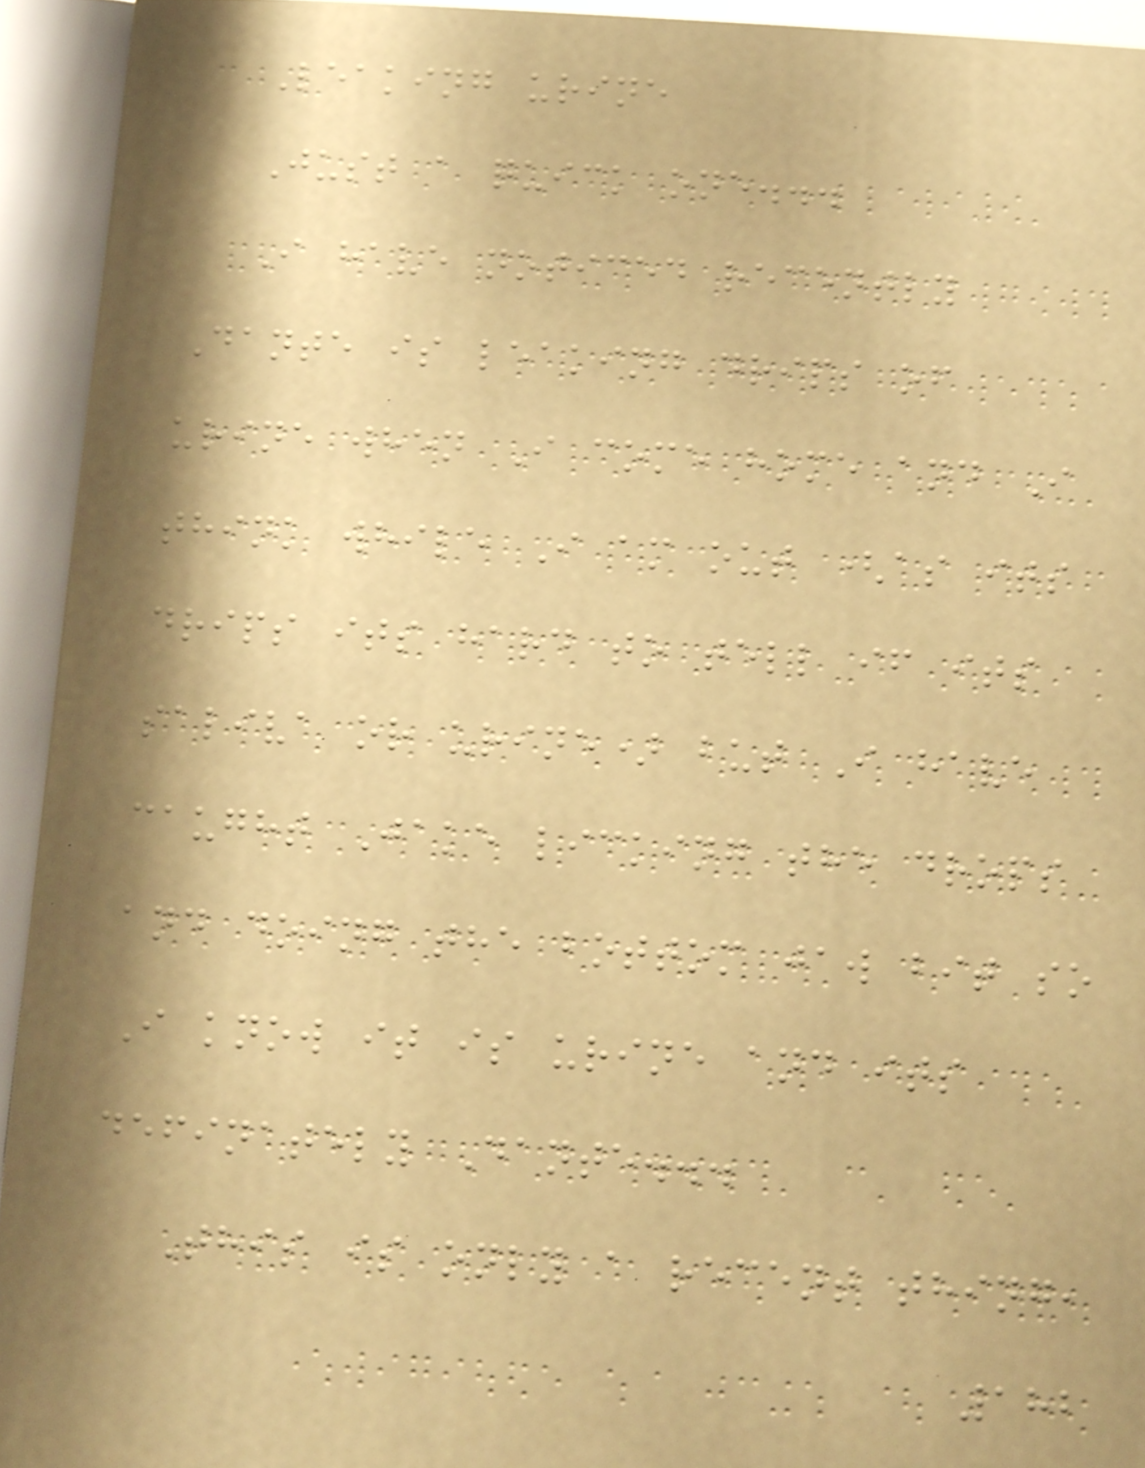Leaking urine
Just a quick one...
I have noticed recently
Dante is leaking drips of
urine when I come home and I
think while I am out (as its
drips its hard to tell if its
saliva or urine) but I have
caught Jake licking the drops
and doing the bottom jaw bit so
I know it is urine and its
definately Dante...
This is only a recent thing,
182
